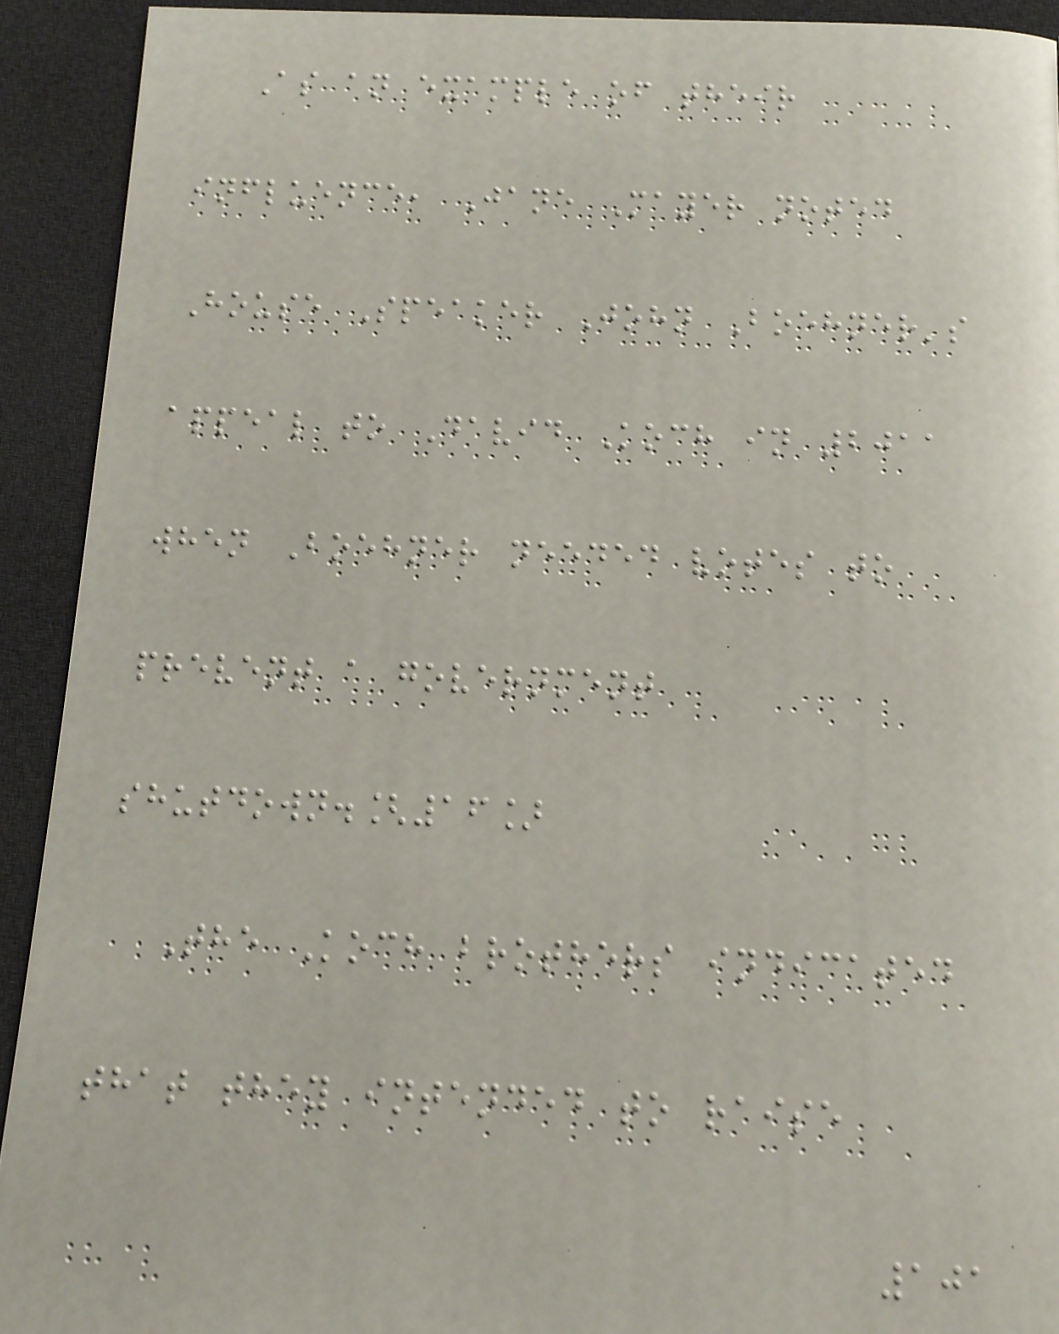As an example of their
influence, Jane Mayer noted
House Speaker John Boehner's
appeal to David Koch in 2011
when Boehner needed votes to
prevent a government
shutdown.[16]
The Koch brothers indicated
that they intended to raise
101
